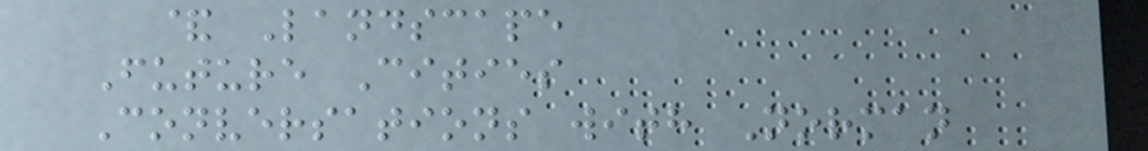& Landscape
Future Cities
Conversations with Norman
